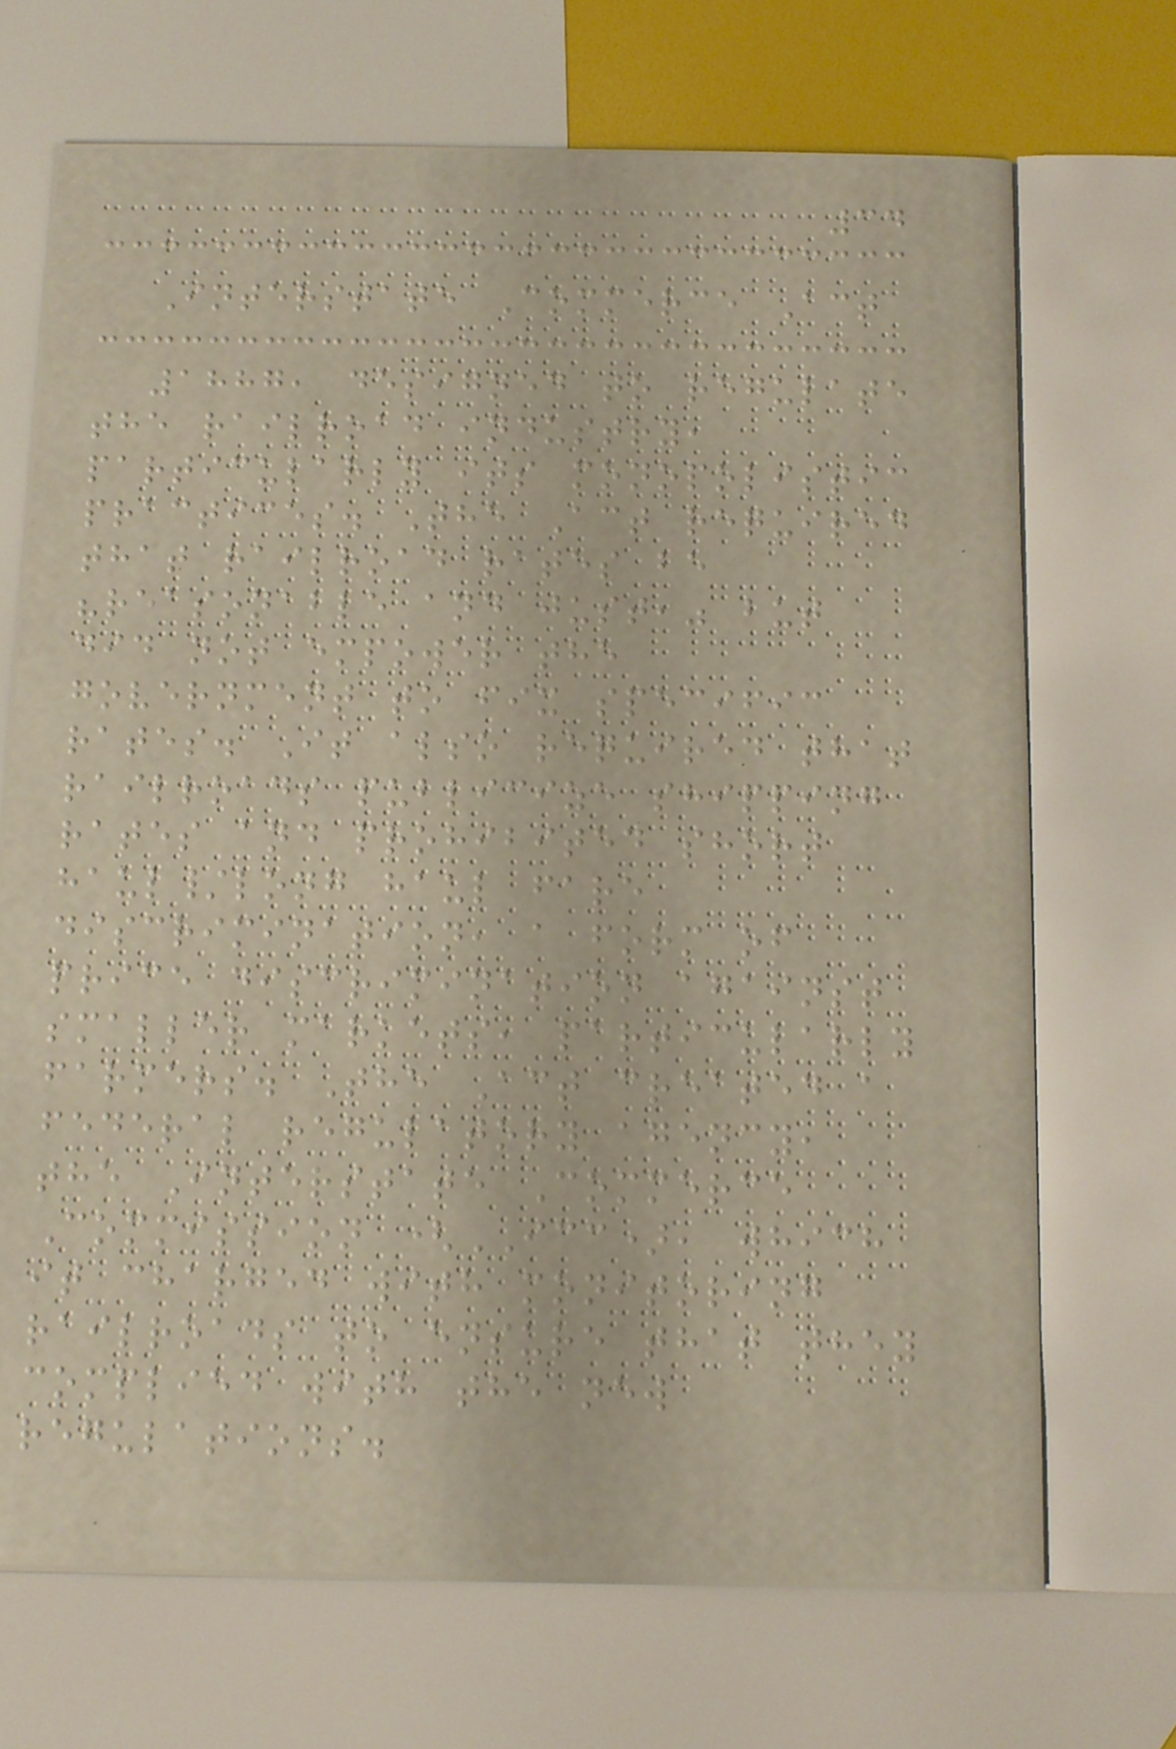34
Interstate Commerce Act
1887, designed to regulate
the railroad industry,
particularly its monopolistic
practices. The Act required
that railroad rates be
"reasonable and just," but
did not empower the
government to fix specific
rates. It also required that
railroads publicize shipping
rates and prohibited short
haul/long haul fare
discrimination, a form of
price discrimination against
smaller markets, particularly
farmers. The Act created a
federal regulatory agency,
the Interstate Commerce
Commission (ICC), which
it charged with monitoring
railroads to ensure that they
complied with the new
regulations.
